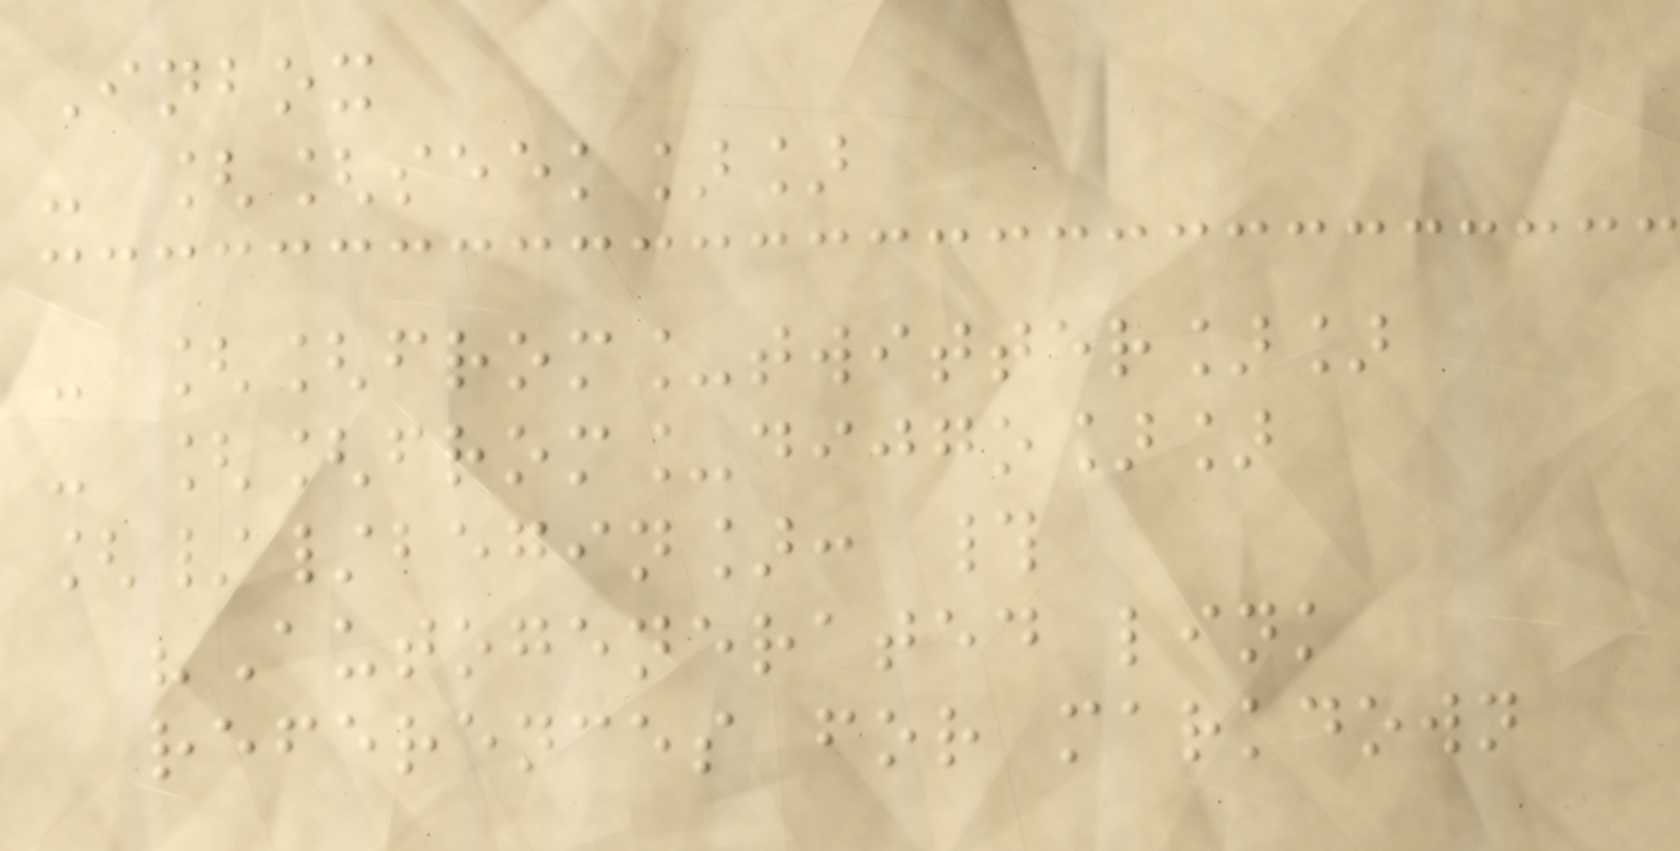Inbox
- [[seek]]
- [[from_twitter]]
- [[from_dijgo]]
[//begin]: #
"Autogenerated link
references for markdown
